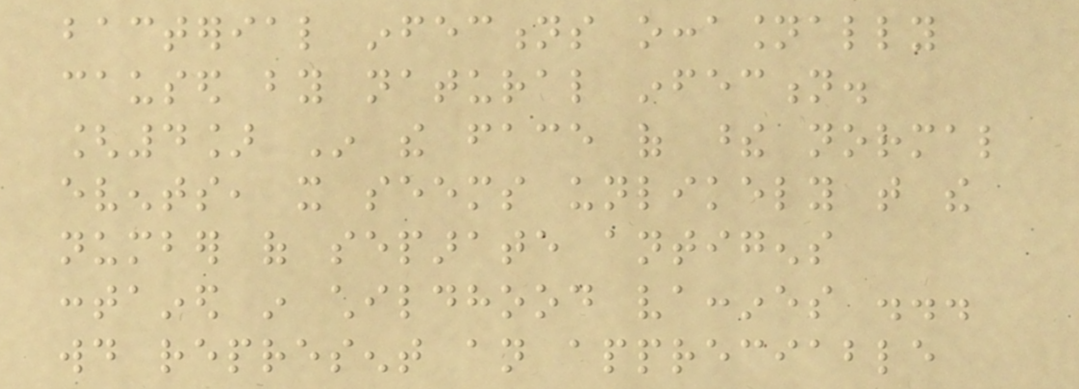bacterial infections occasionally
caused by natural infection.
[4] In the face of these normal
events, it seems unlikely that the
number of separate antigens
contained in childhood vaccines ...
would represent an appreciable
